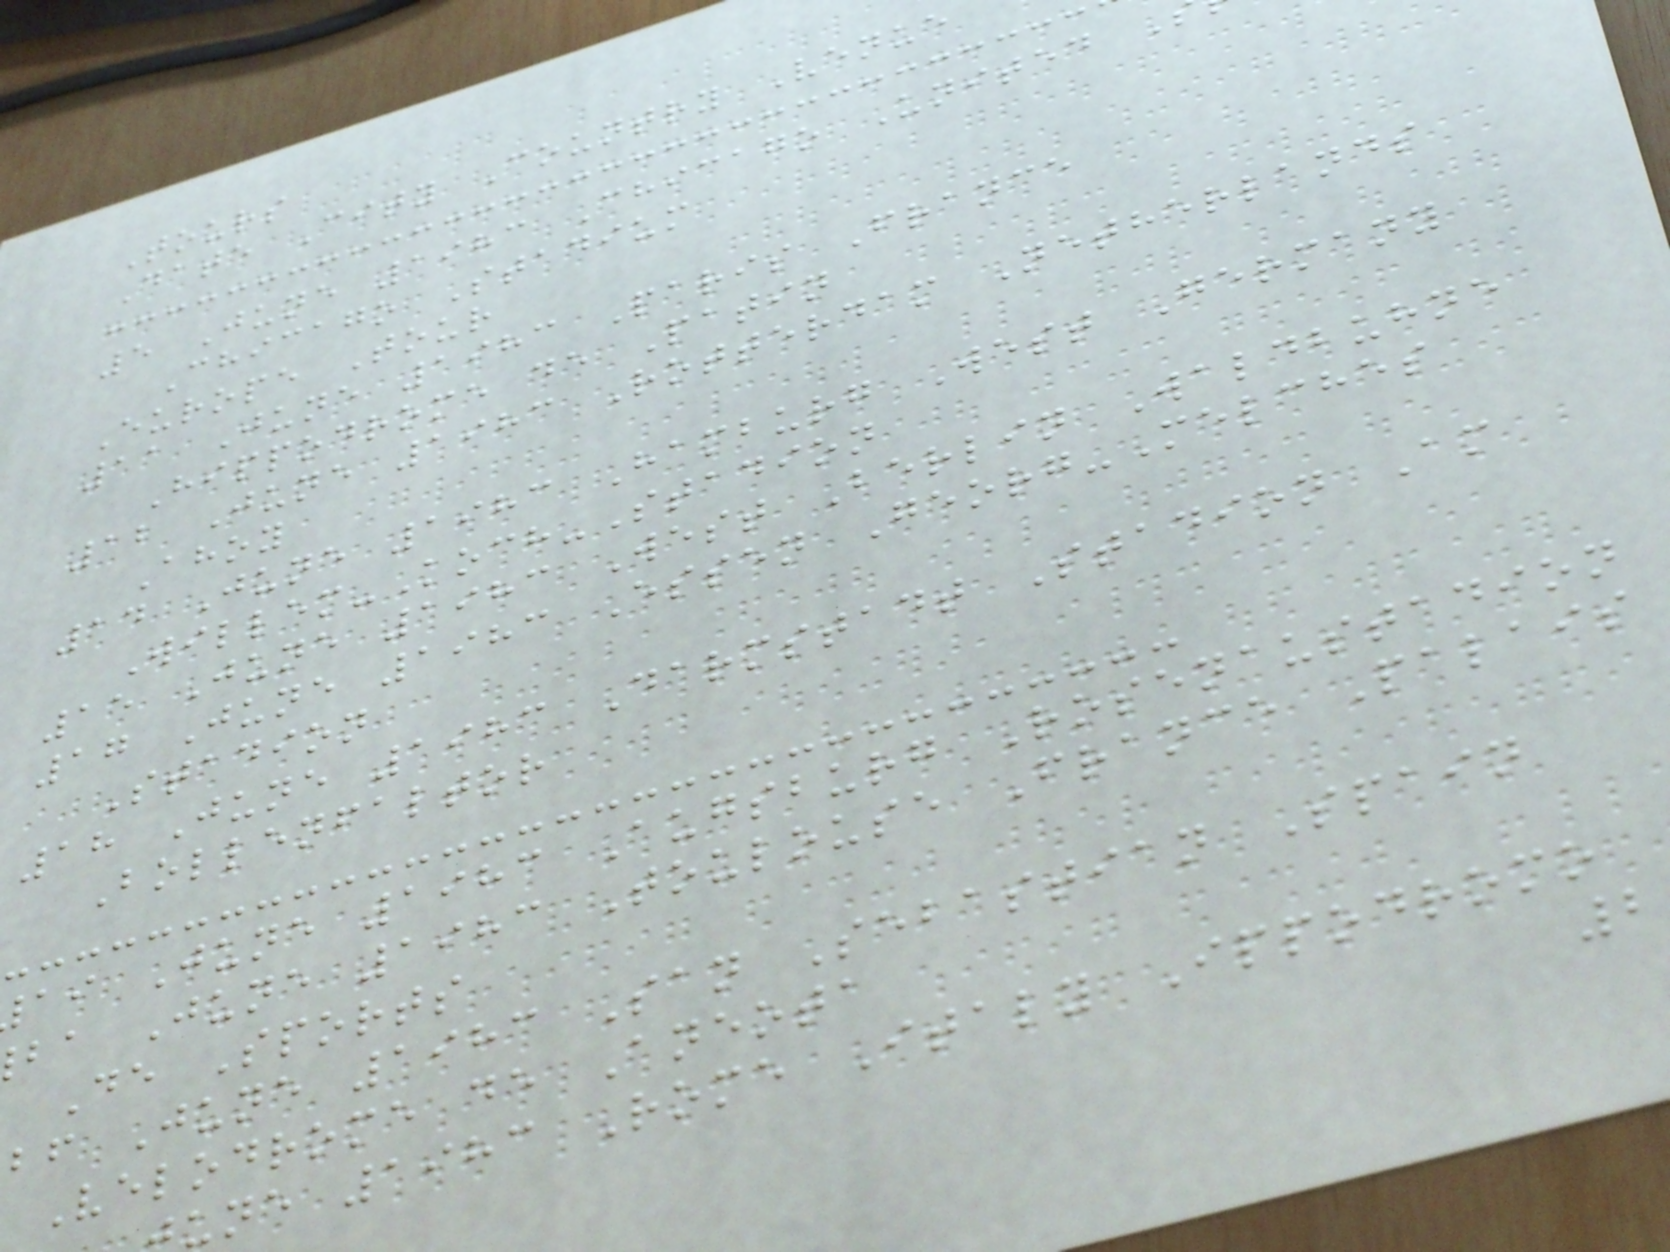Tours
Date City Country Venue
5 June 1983 Chicago United
Chicago Stadium
Europe Tour
11 June 1983 Paris France
Hippodrome de Patin
12 June 1983 Rotterdam Netherlands
Ahoy
14 June 1983 Hamburg West Germany
Willem-Koch-Stadion
15 June 1983 West Berlin Waldbuhne
17 June 1983 Essen Georg-Melches
Stadion
18 June 1983 Darmstadt Stadion Am
Bollenfaltor
ai June 1983 Augsburg Rosenaustadion
ba June 1983 Toulouse France Palais
De Sports
bf June 1983 San Sebastian Spain
Velodrome de Aneota
une 1983 Rome Italy Ippodromo
